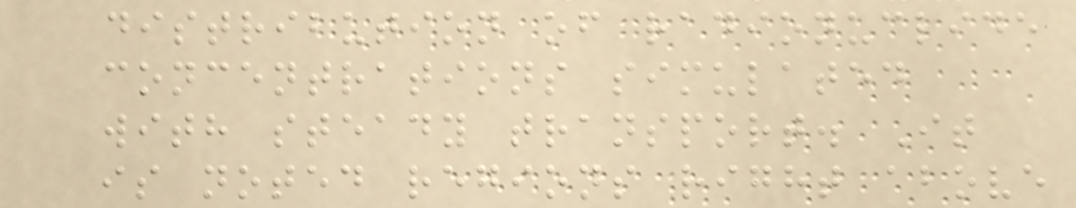distribution of radionuclide
concentrations simulated
with steady transport. It
is noted regions right above
